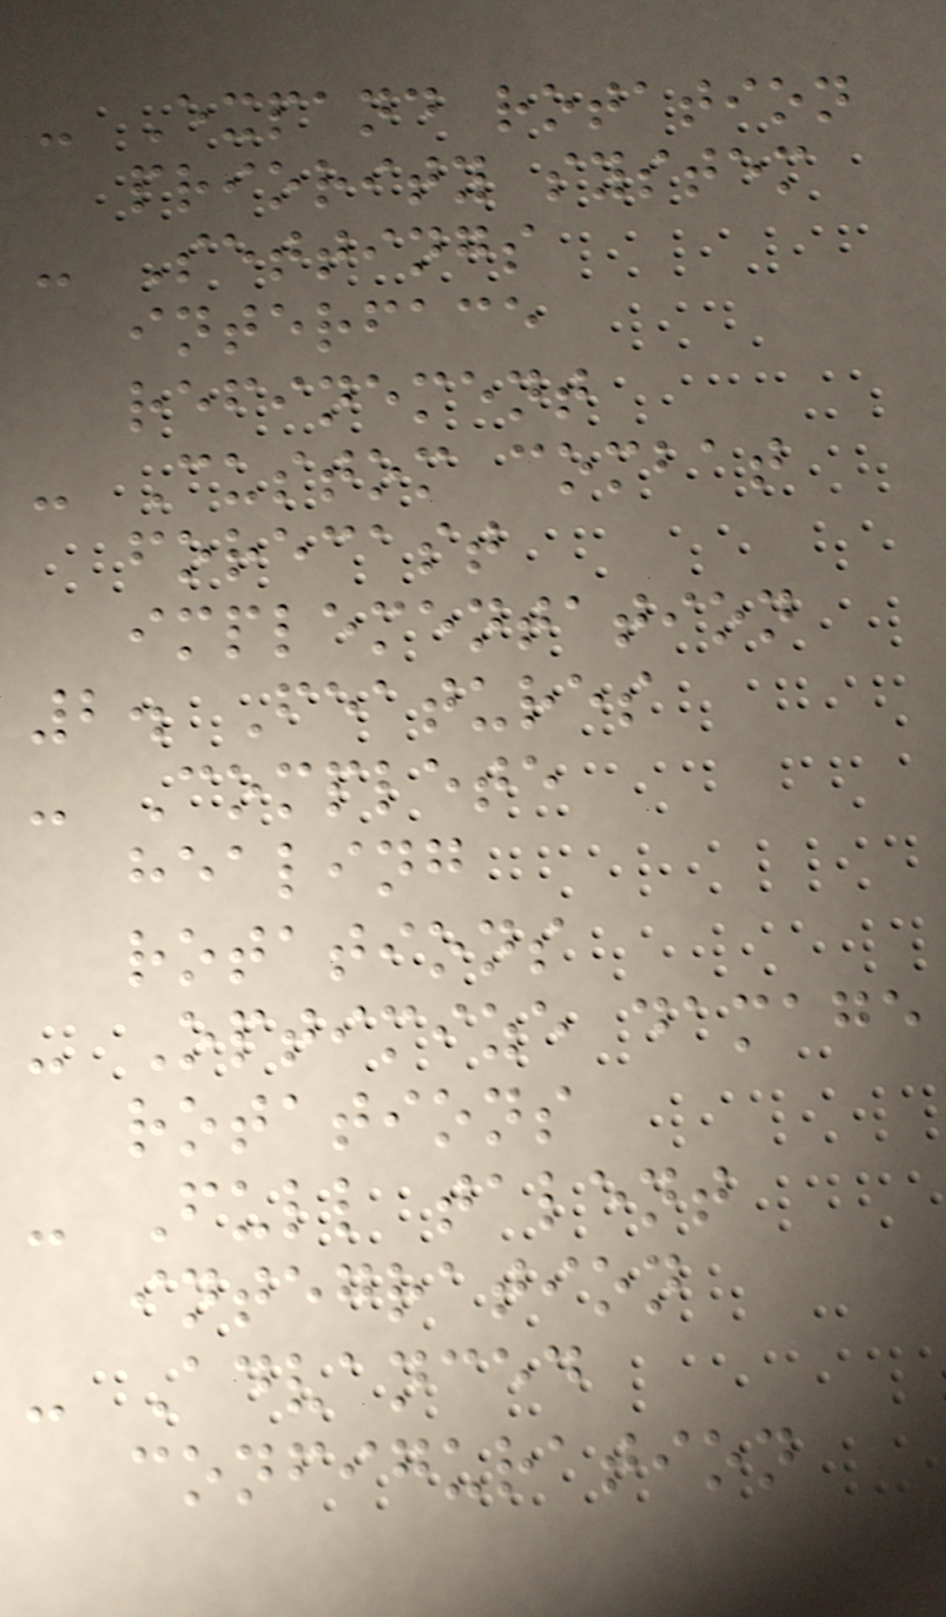- Expand rotation
priority system
- Settings
interface
refinement
- Custom combat
forecast
implementation
2. Features
- Complete
healing
rotations
- Optimize damage
rotations
- Full talent
integration
- Advanced
configuration
